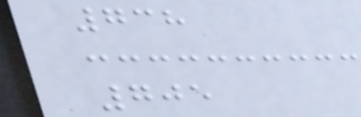738
705
